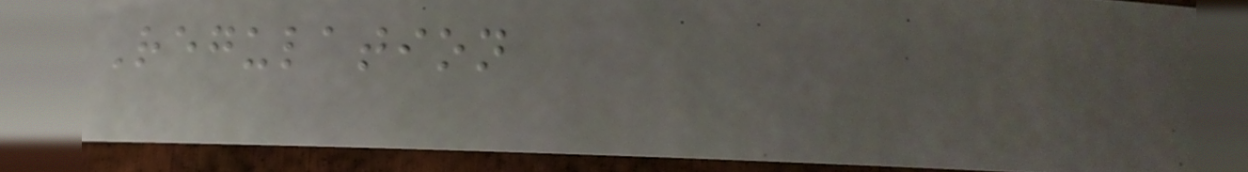Regulation
